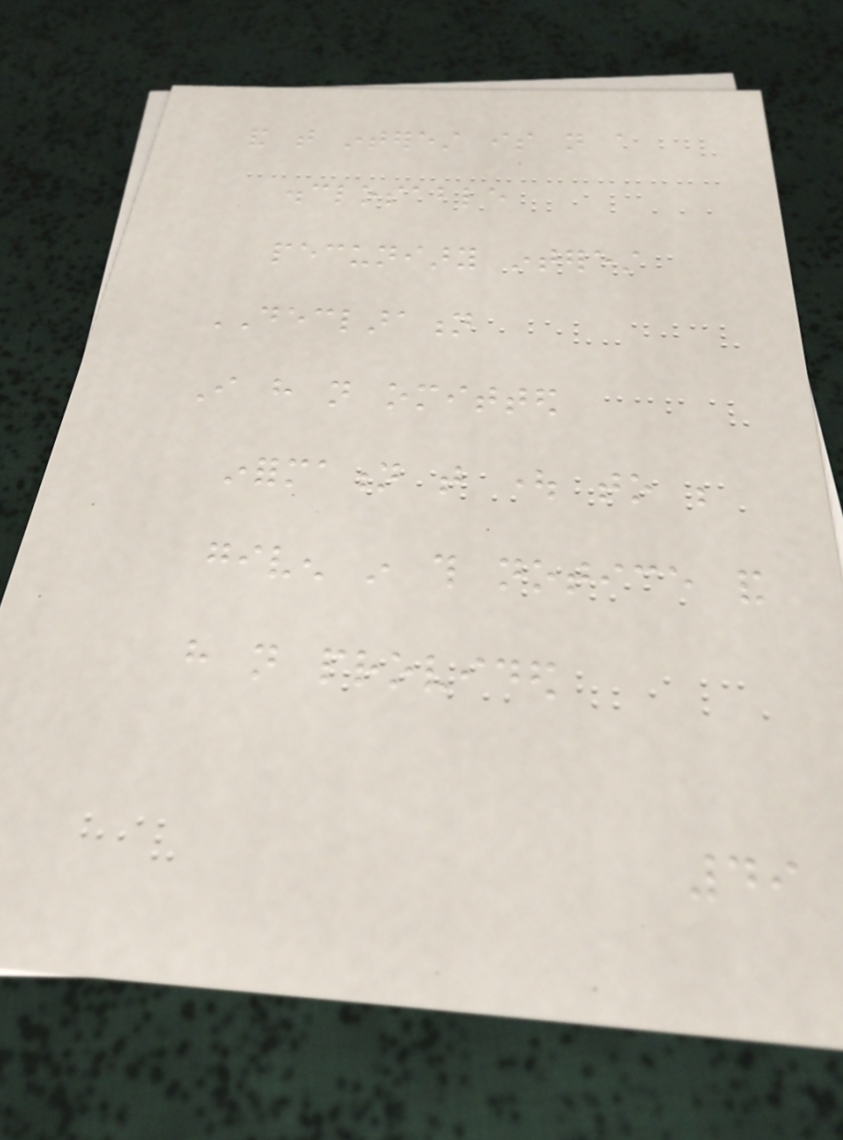and that interest is not a
disclosable
pecuniary interest
DECLARATION
I have not omitted
information that ought to be
given in this notice and
have not provided
49
